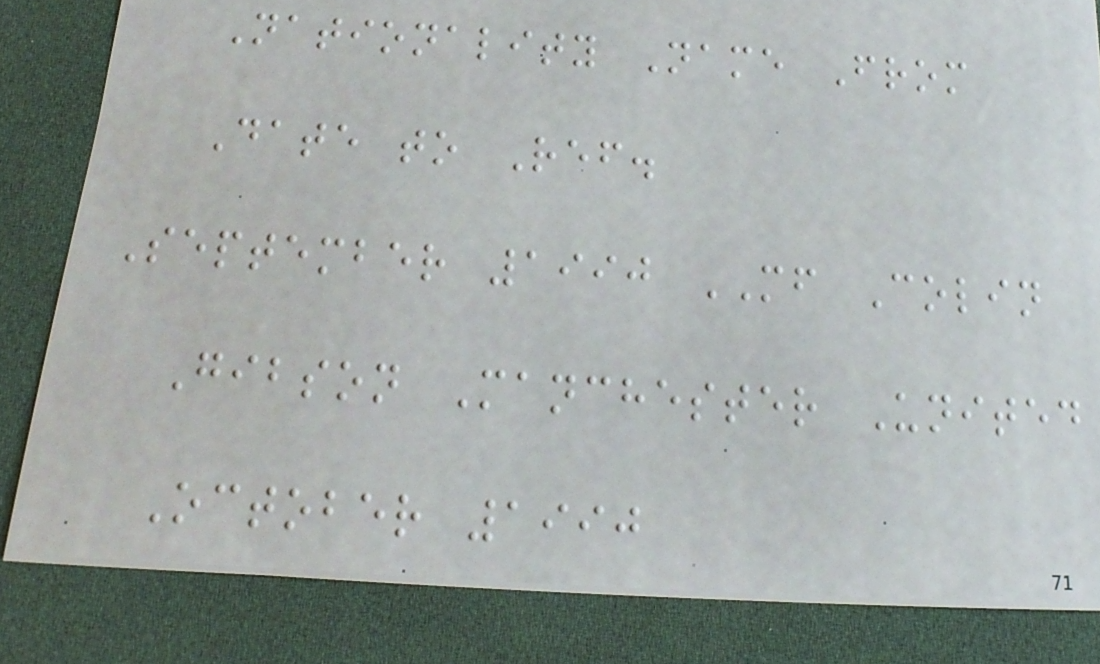Nationality Name From
Date to Ref.
September 1990 MF Colin
Gibson Manchester United
October 1990
